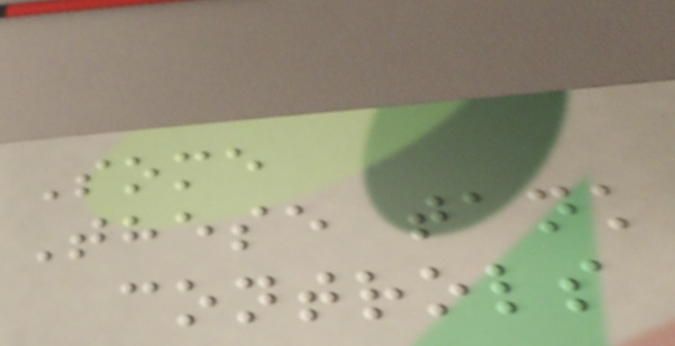Some
These tank
controls
